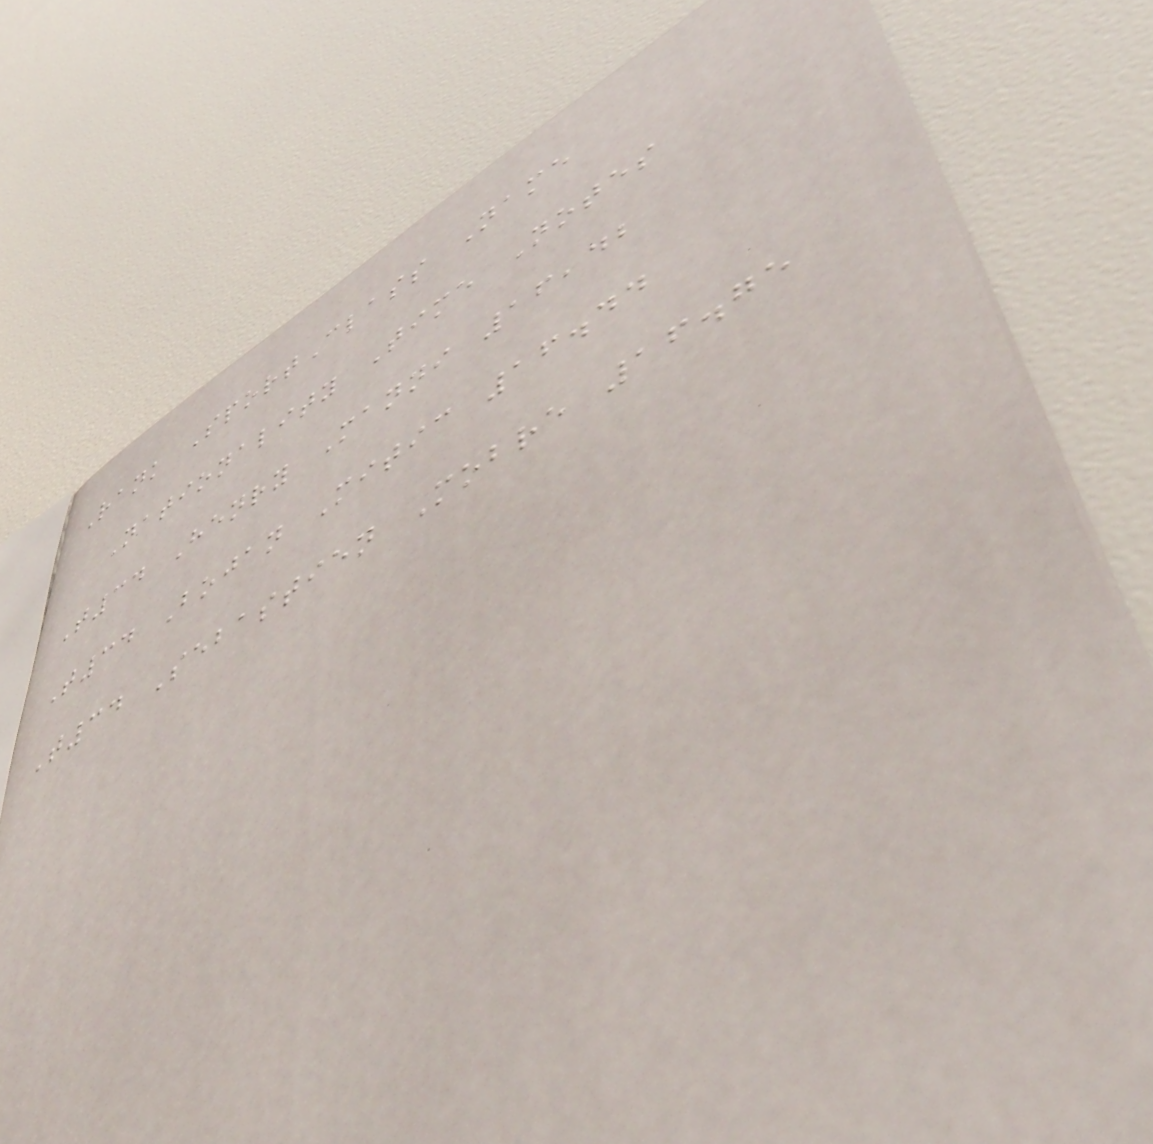Rank SportClass Name
Nationality Time Notes
T34 Henry Manni 16,42
T34 Bojan Mitic 16.44
T34 Sebastien Mobre 16.75
